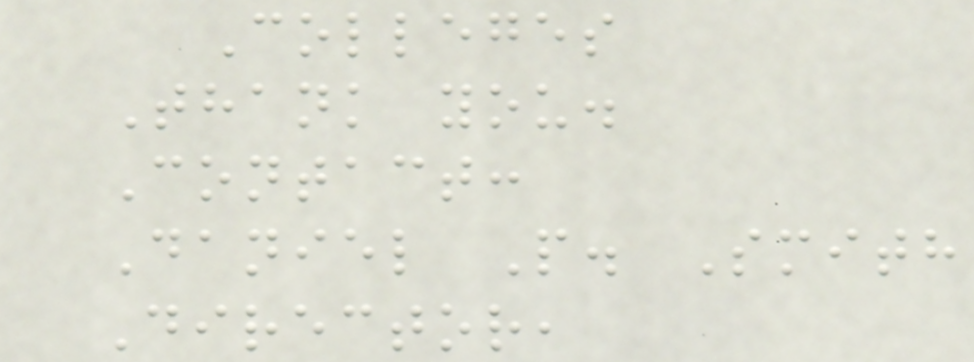Colleges
Thank you.
Contact:
Daniel P. Smith
Director,
